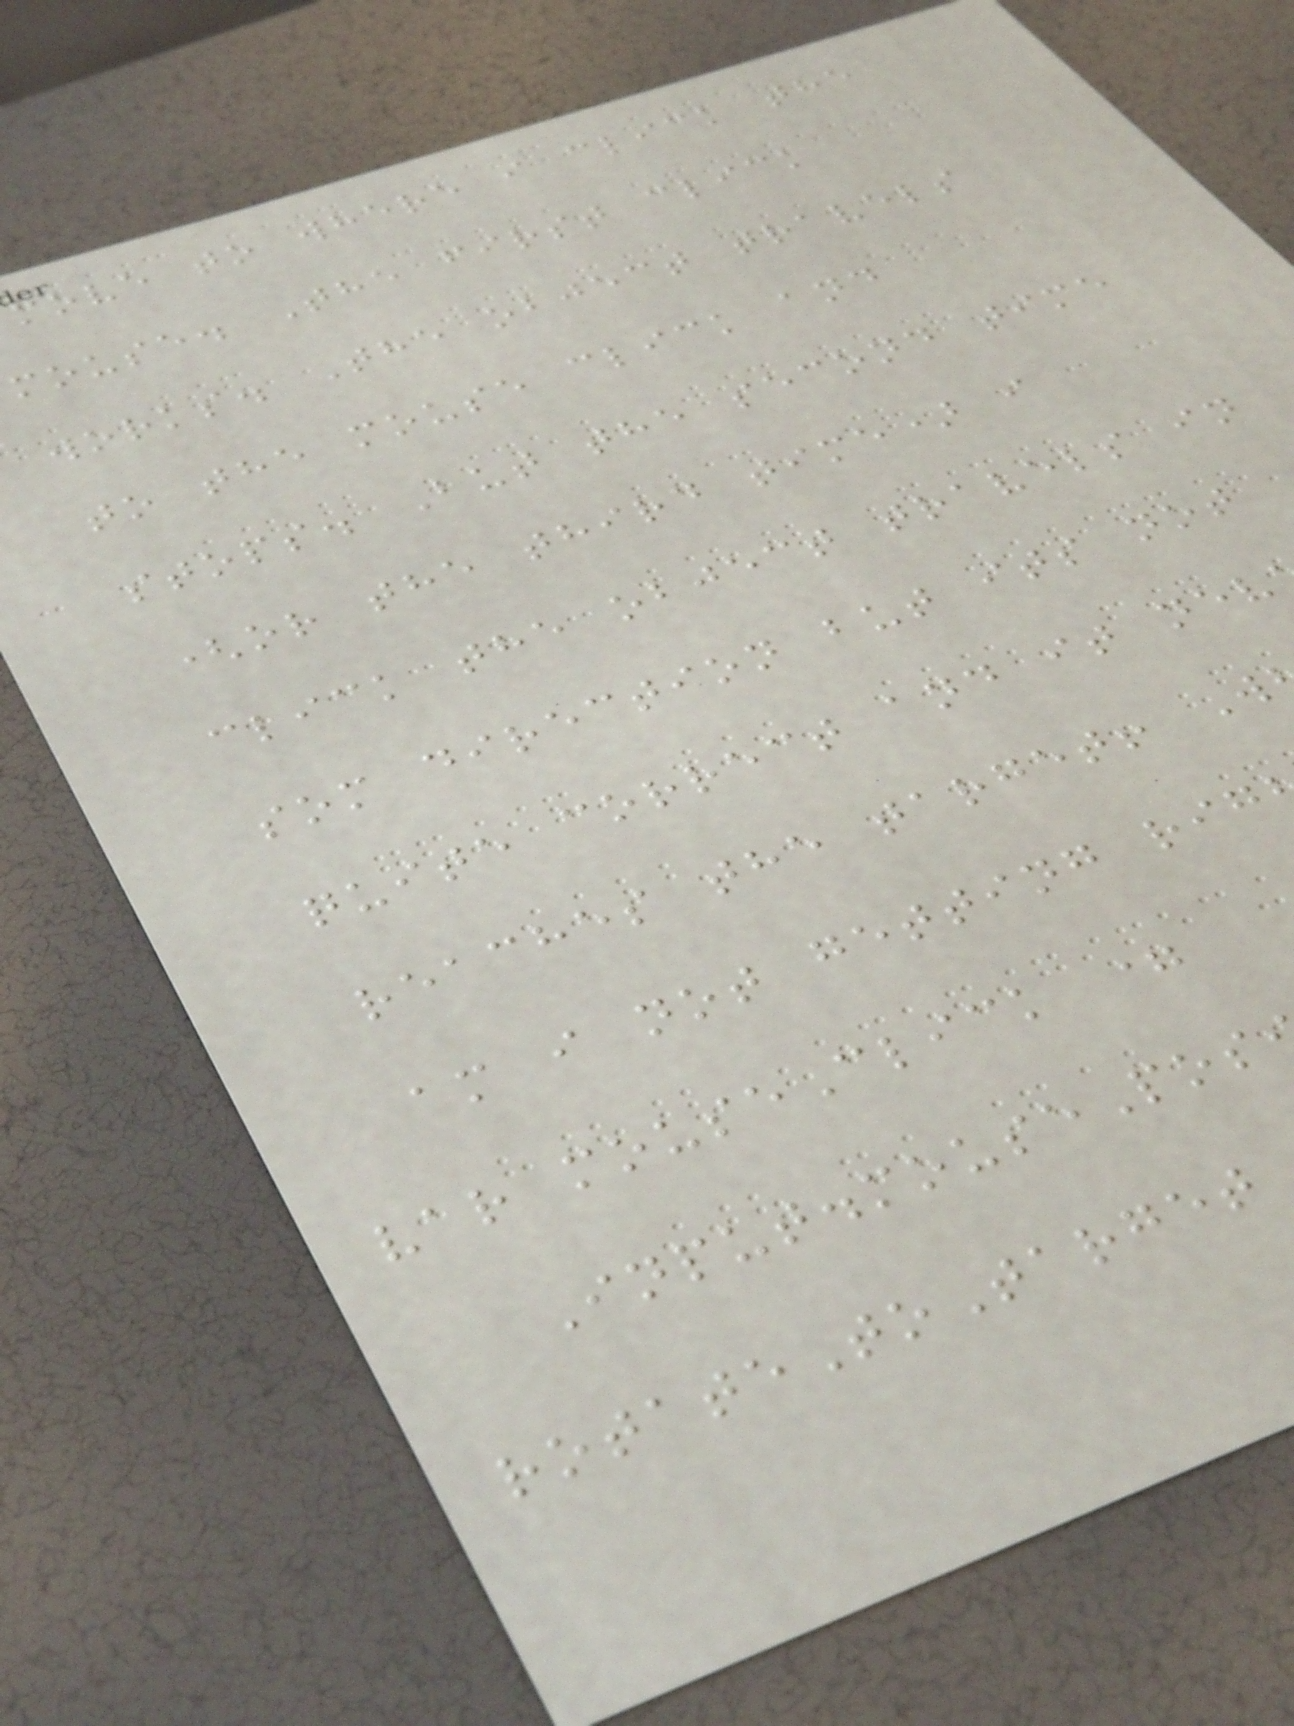move to where i click the
mouse. The first click
works. The object travels
to the mouse click and
stops. But the second time
(or the third time) i
click the object travels in
som direction but its not
quite correct and it nev
reaches the target! W
am i not getting rig
var mouseClick =
Input.mousePos
rotateToTarget
